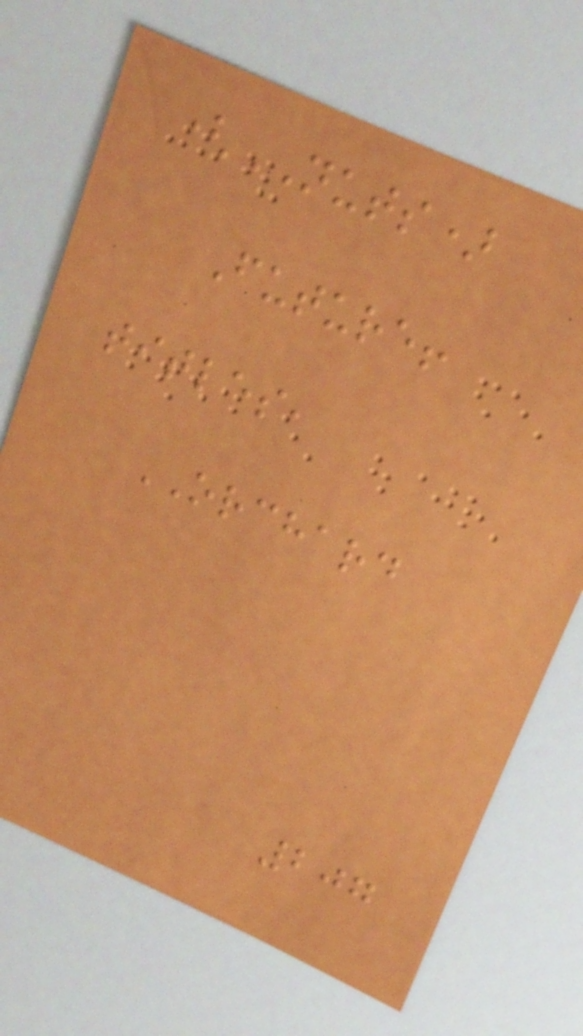(NUTS)
Future!
titles,
ORCHARD
207
